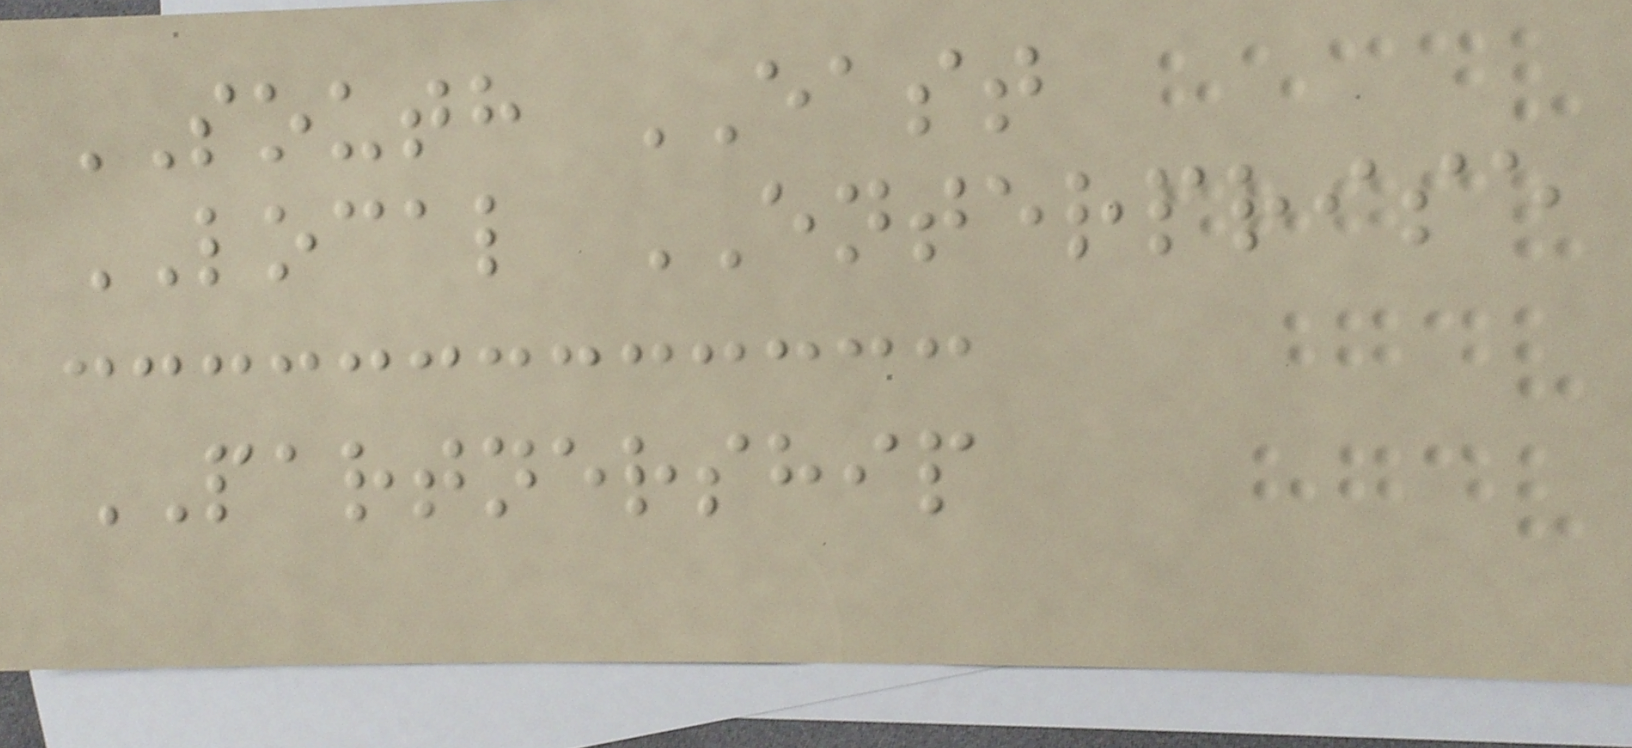SOUTH EAST
LOCAL ENTERPRISE
PARTNERSHIP
